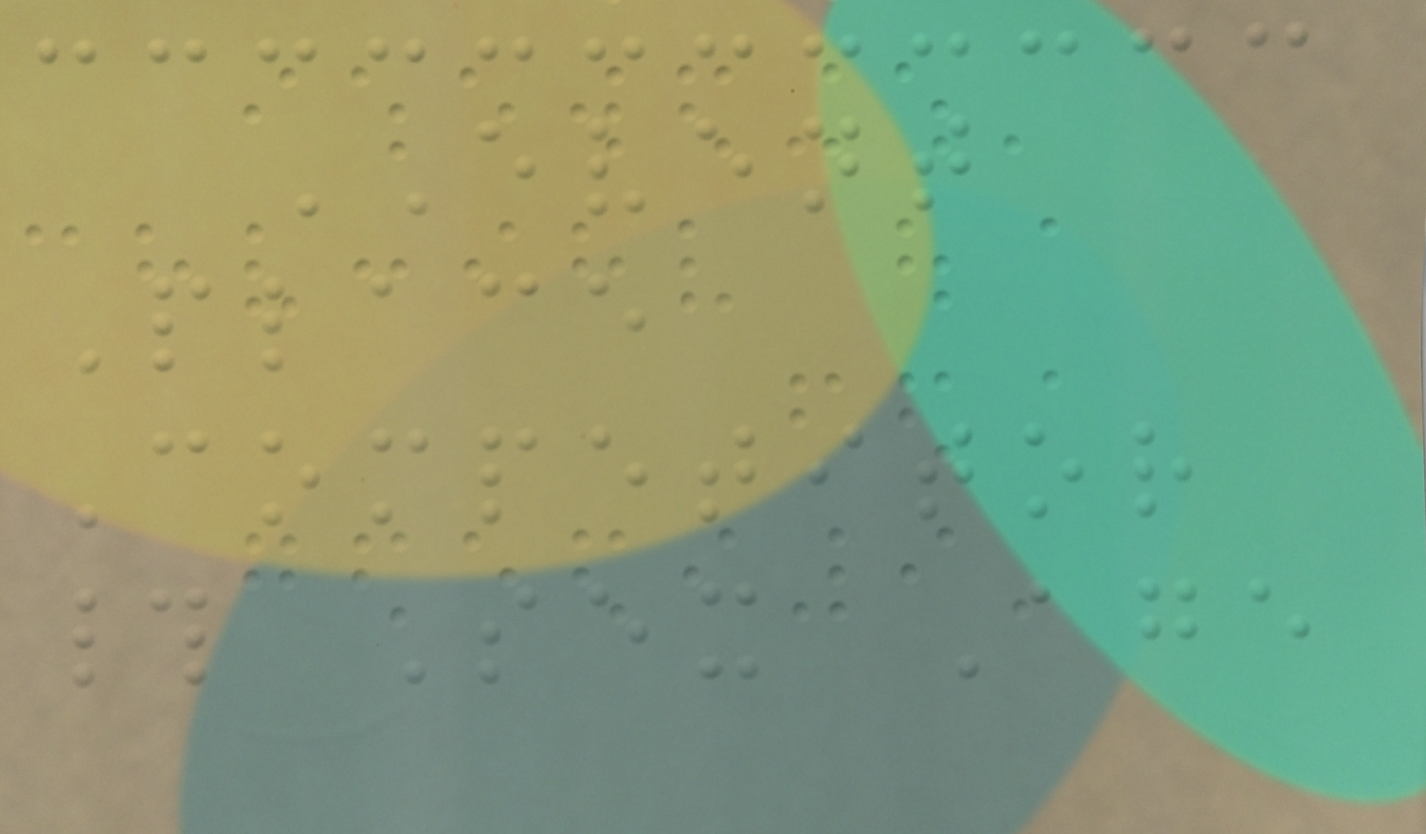EVENT
Place
Competitor
# Sex Age
